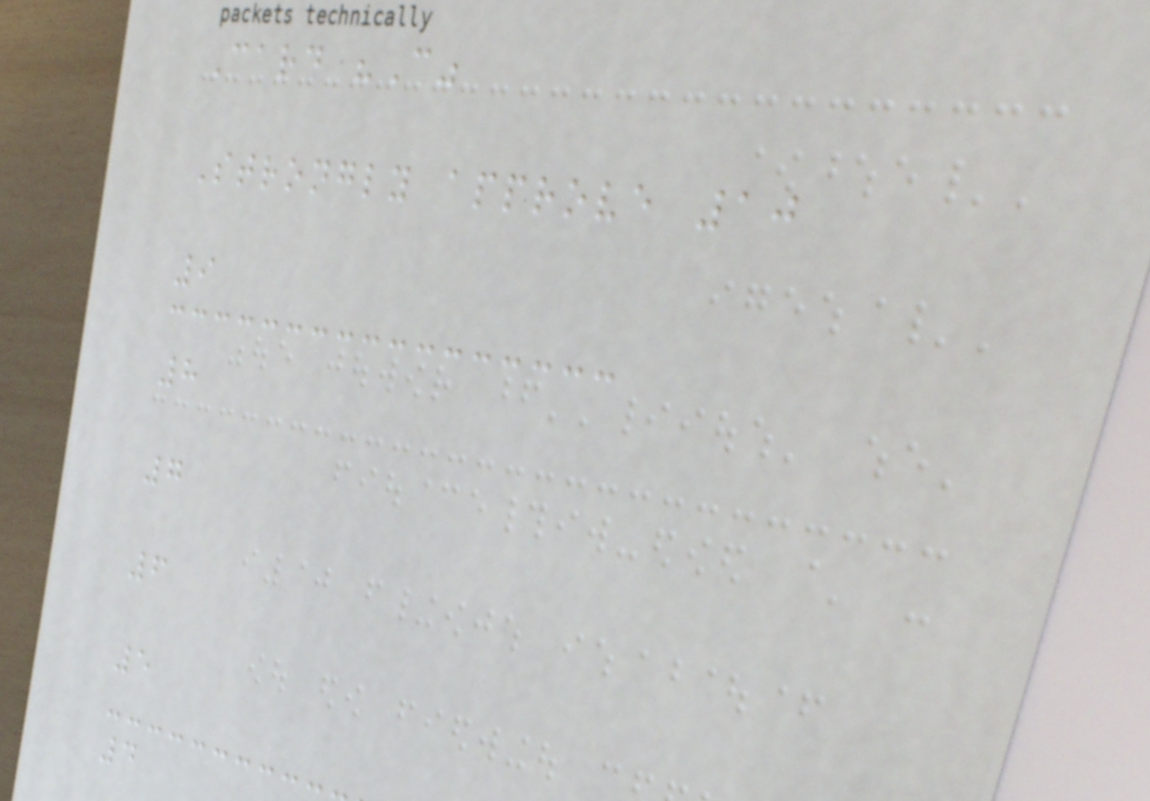Card "C"
Strongly approve 10
9
8
7
6
5
4
